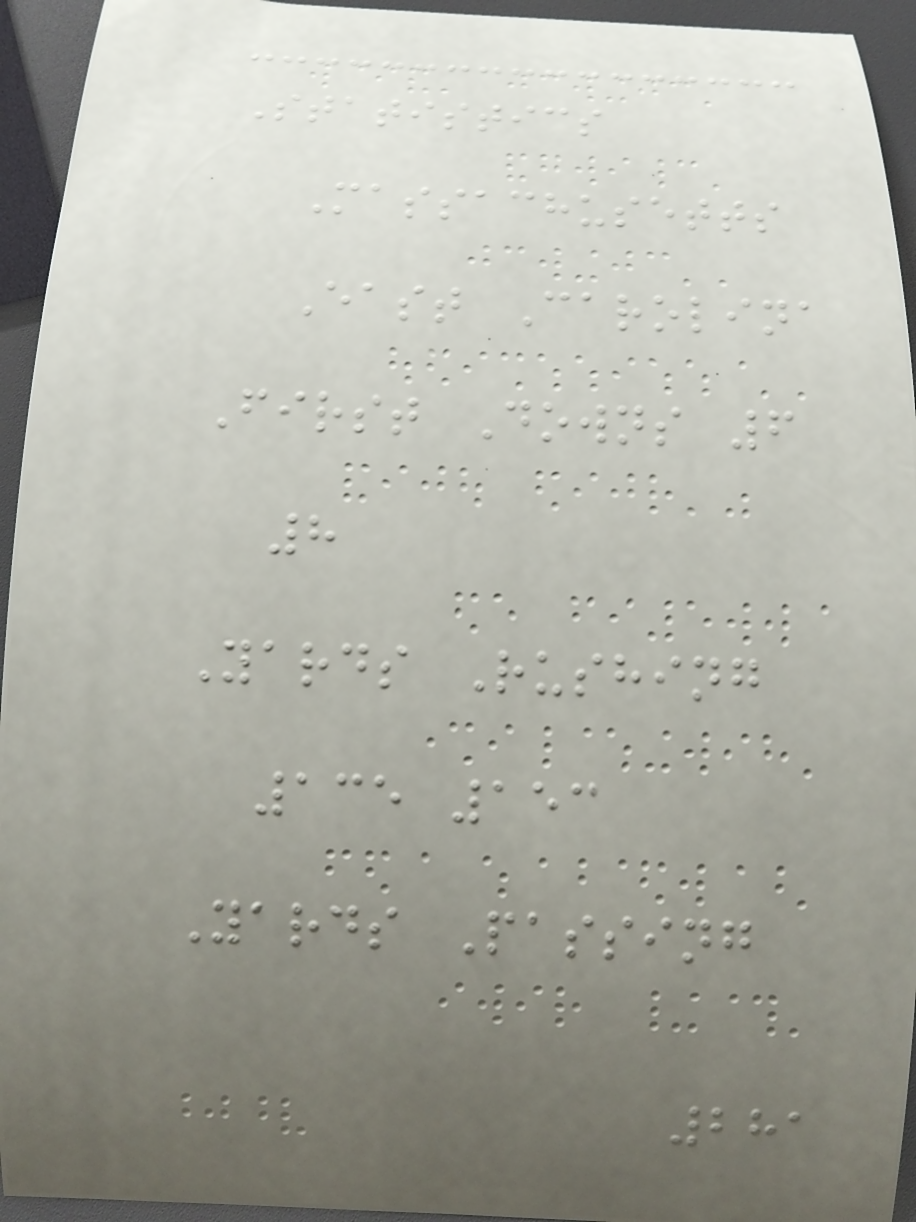Statistics
Massachusetts
East Carolina
First Downs 6
8
Yards Rushing
135 153
Yards Passing
281
